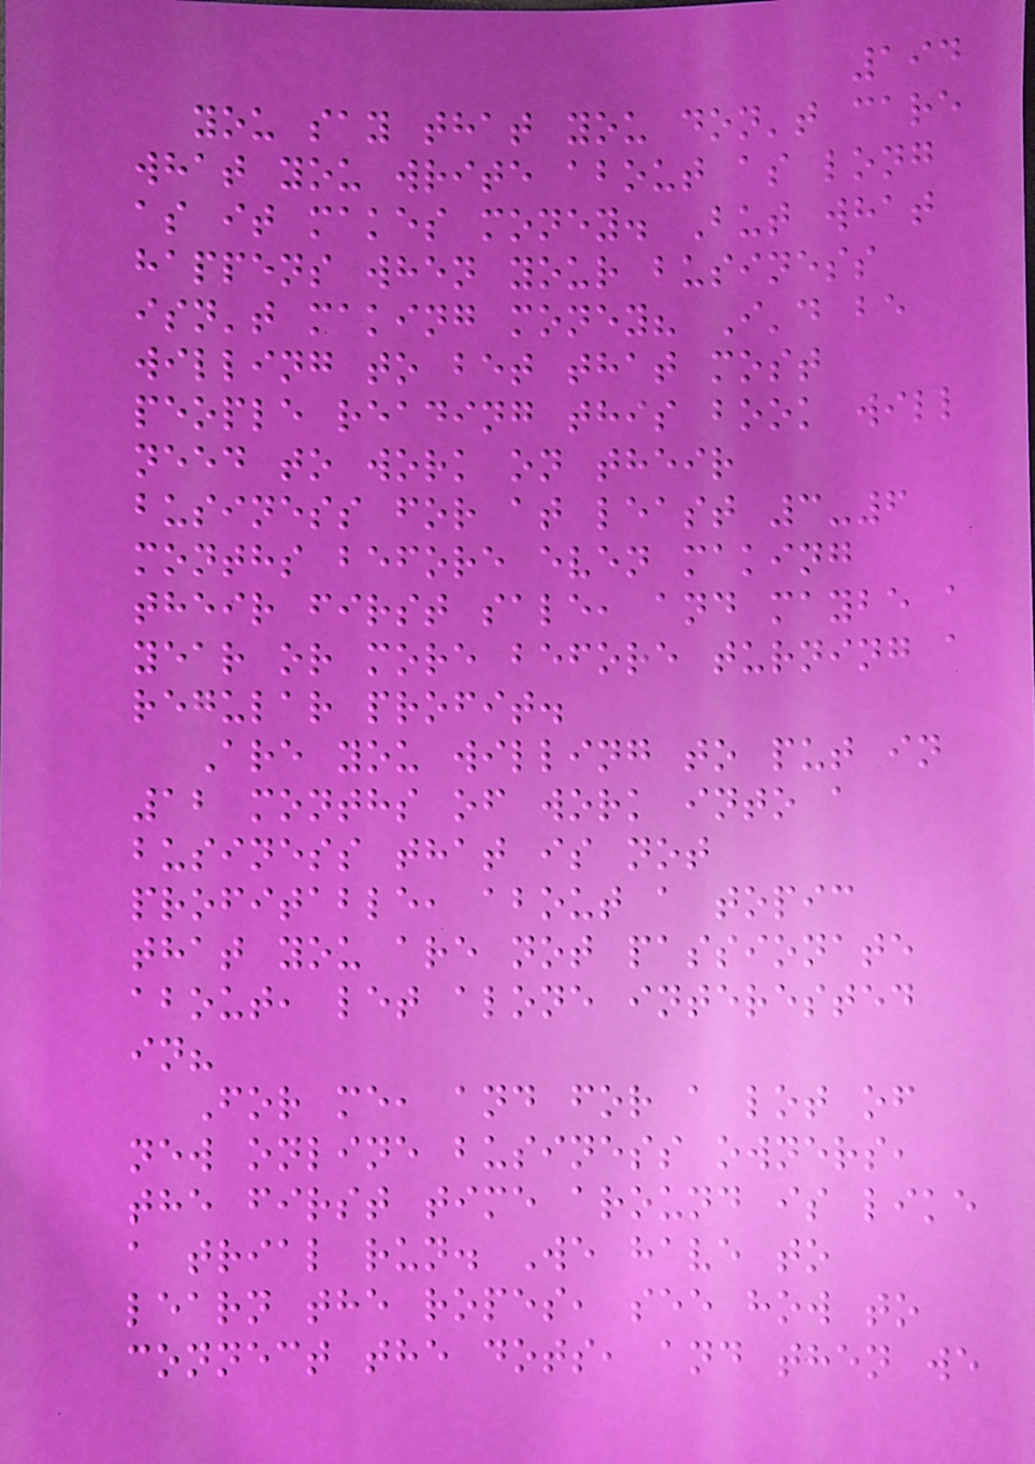194
you say that you don't care
what you write about as long
as it makes money. But what
happens when your business
isn't making money? I'd be
willing to bet that most
people reading this book will
need to work on their
business for at least 3-6
months before even making
their first sale, and maybe a
year or more before turning a
regular profit.
Are you willing to put in
12 months of work into a
business that is not
profitable, about a topic
that you are not passionate
about, let alone interested
in?
For me, and for a lot of
new online business owners,
the first time around is like
a trial run. We have to
learn the ropes, see how to
connect the dots, and then we
